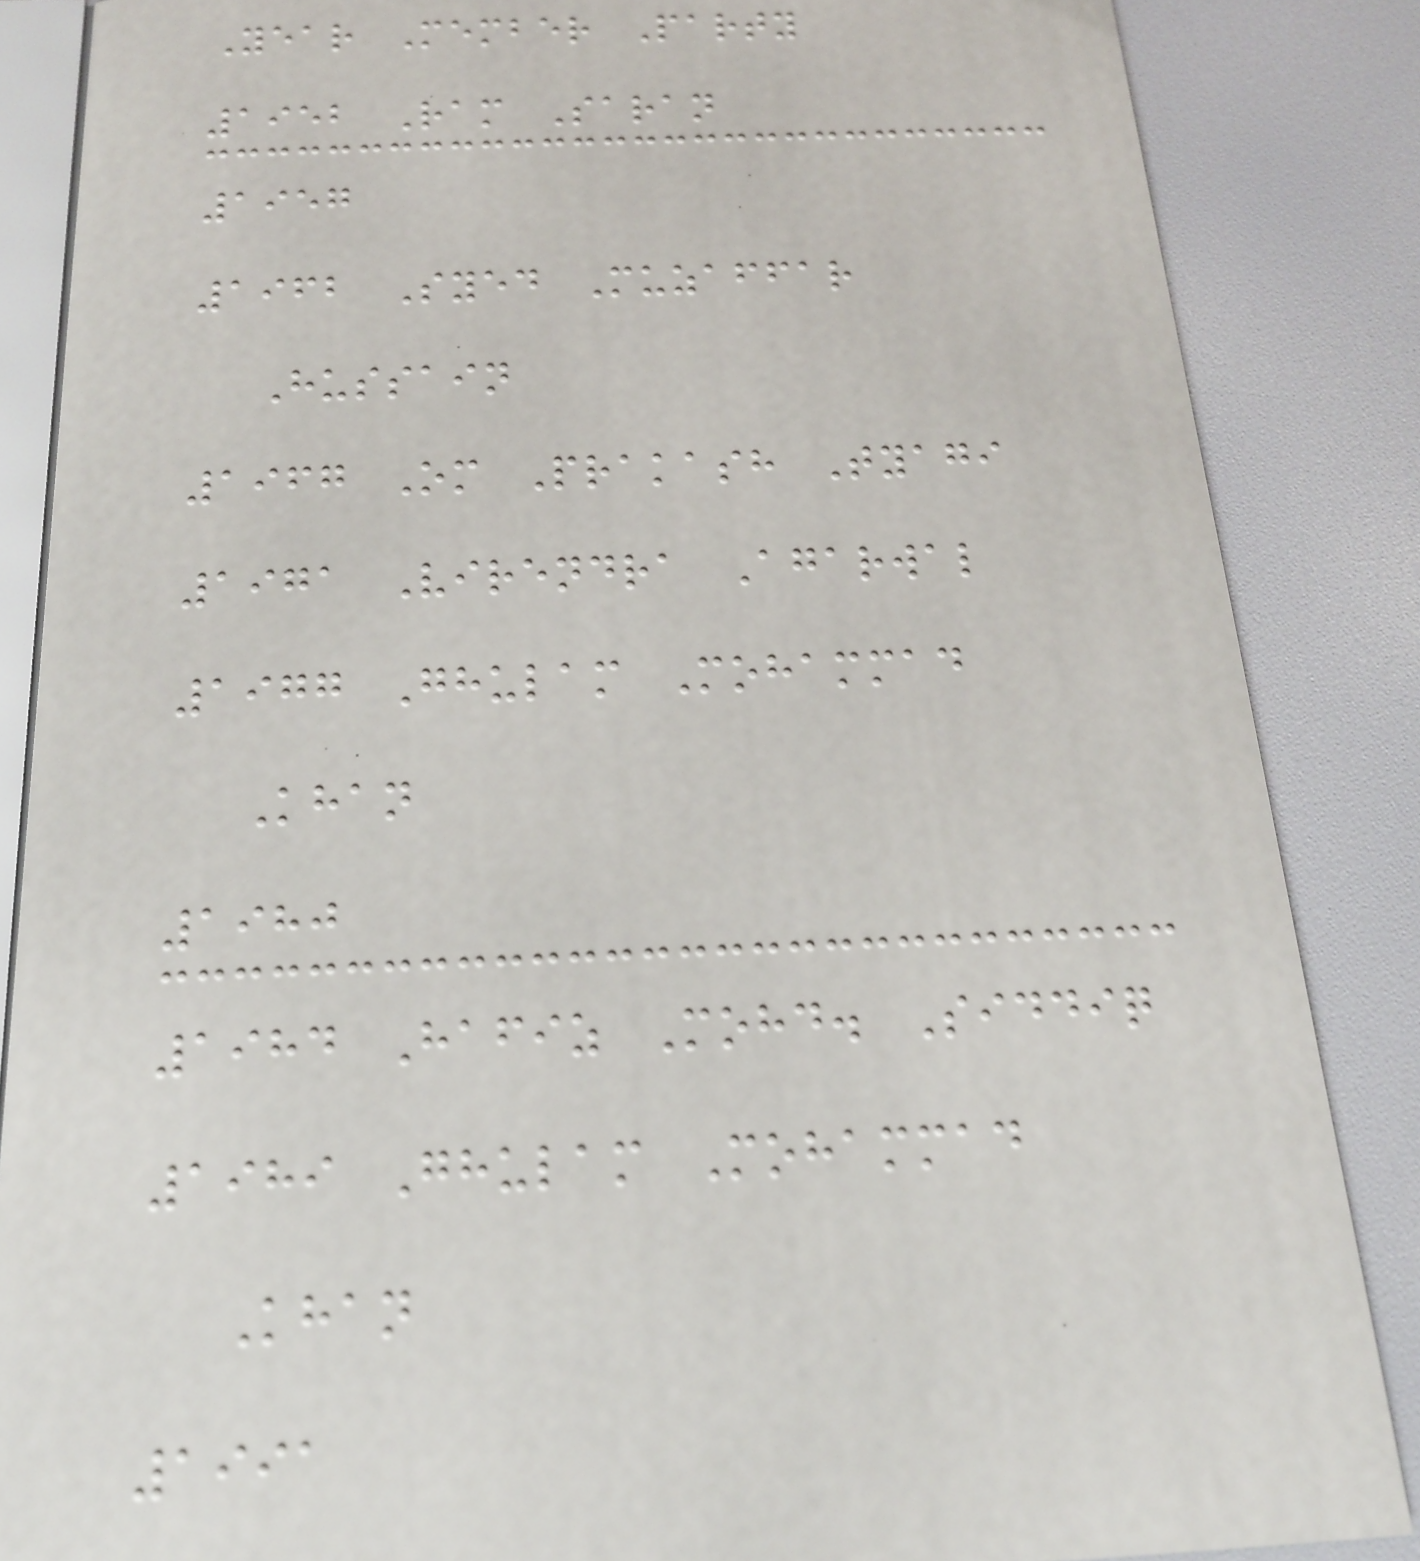Year Member Party
1952 Ram Saran
1957
1962 Syed Muzaffar
Hussain
1967 Om Prakash Tyagi
1971 Virendra Agarwal
1977 Ghulam Mohammad
Khan
1980
1984 Hafiz Mohd. Siddiq
1989 Ghulam Mohammad
Khan
1991
